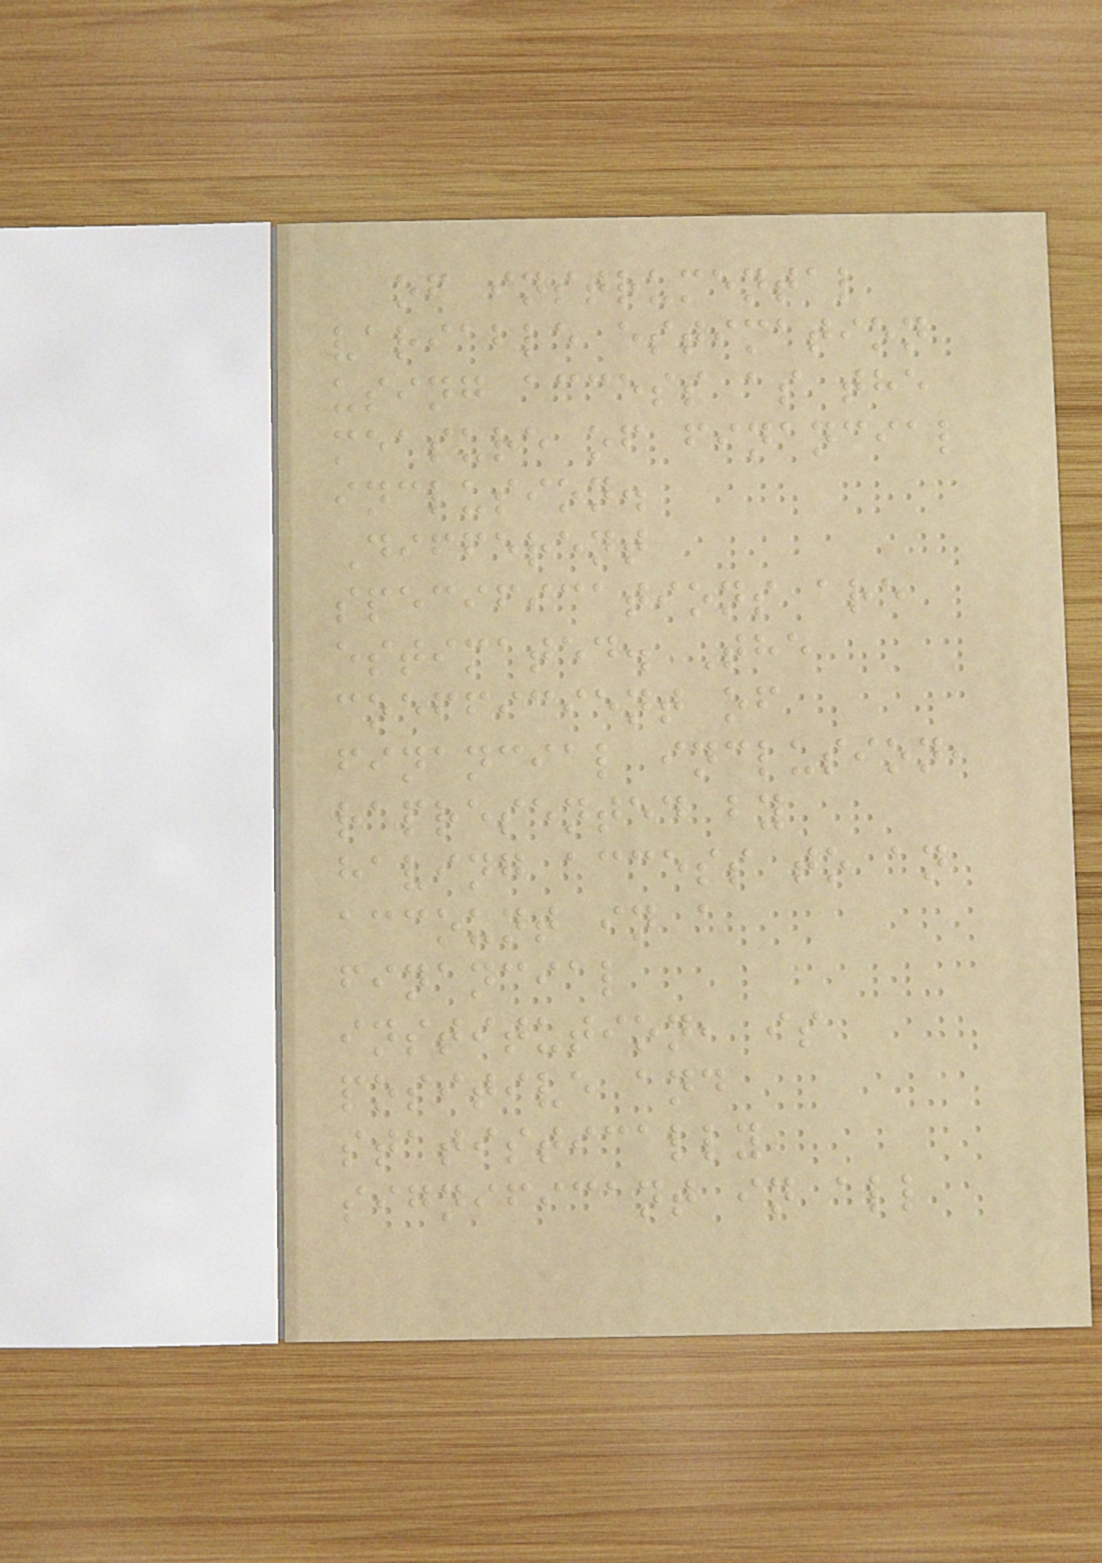of instrumental
variable estimation
using access as the
measure of financial
inclusion.
Different
specifications are
estimated. The
coefficient of
financial inclusion,
represented by
having access to an
account in a
financial
institution, is
positive and
statistically
significant in all
